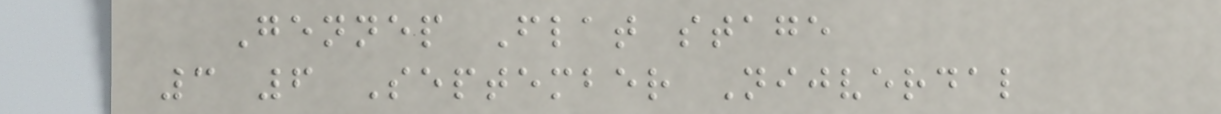Gennep Flat stage
3 6 September Nijverdal
